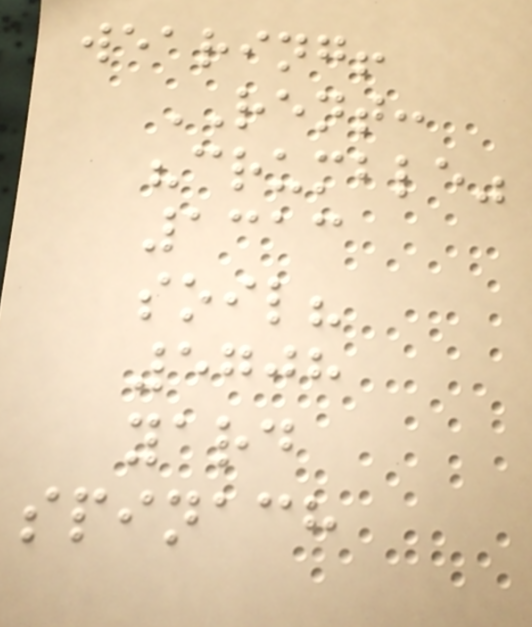wearing!
RENT:
"crumble"
1313
soil?
5708
yard
spinach
